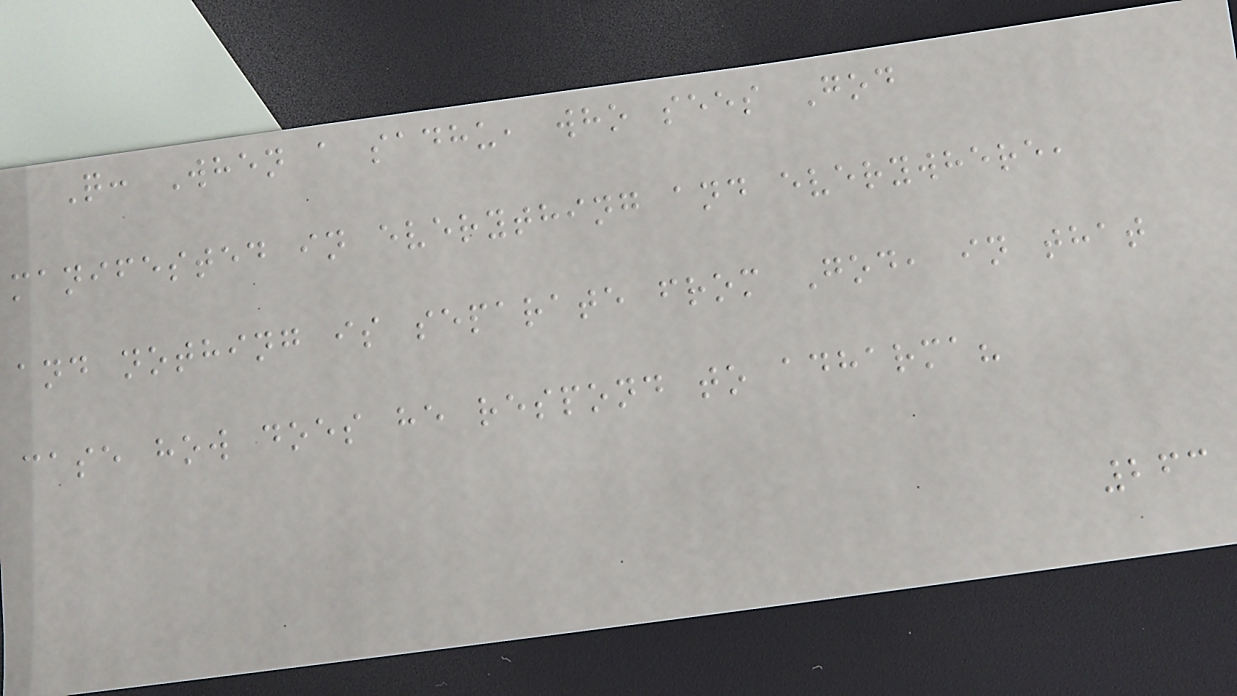Q: When a sadhu, who sees God
manifested in everything and everywhere,
and nothing is separate from God, in that
case how does he respond to adharma?
263
